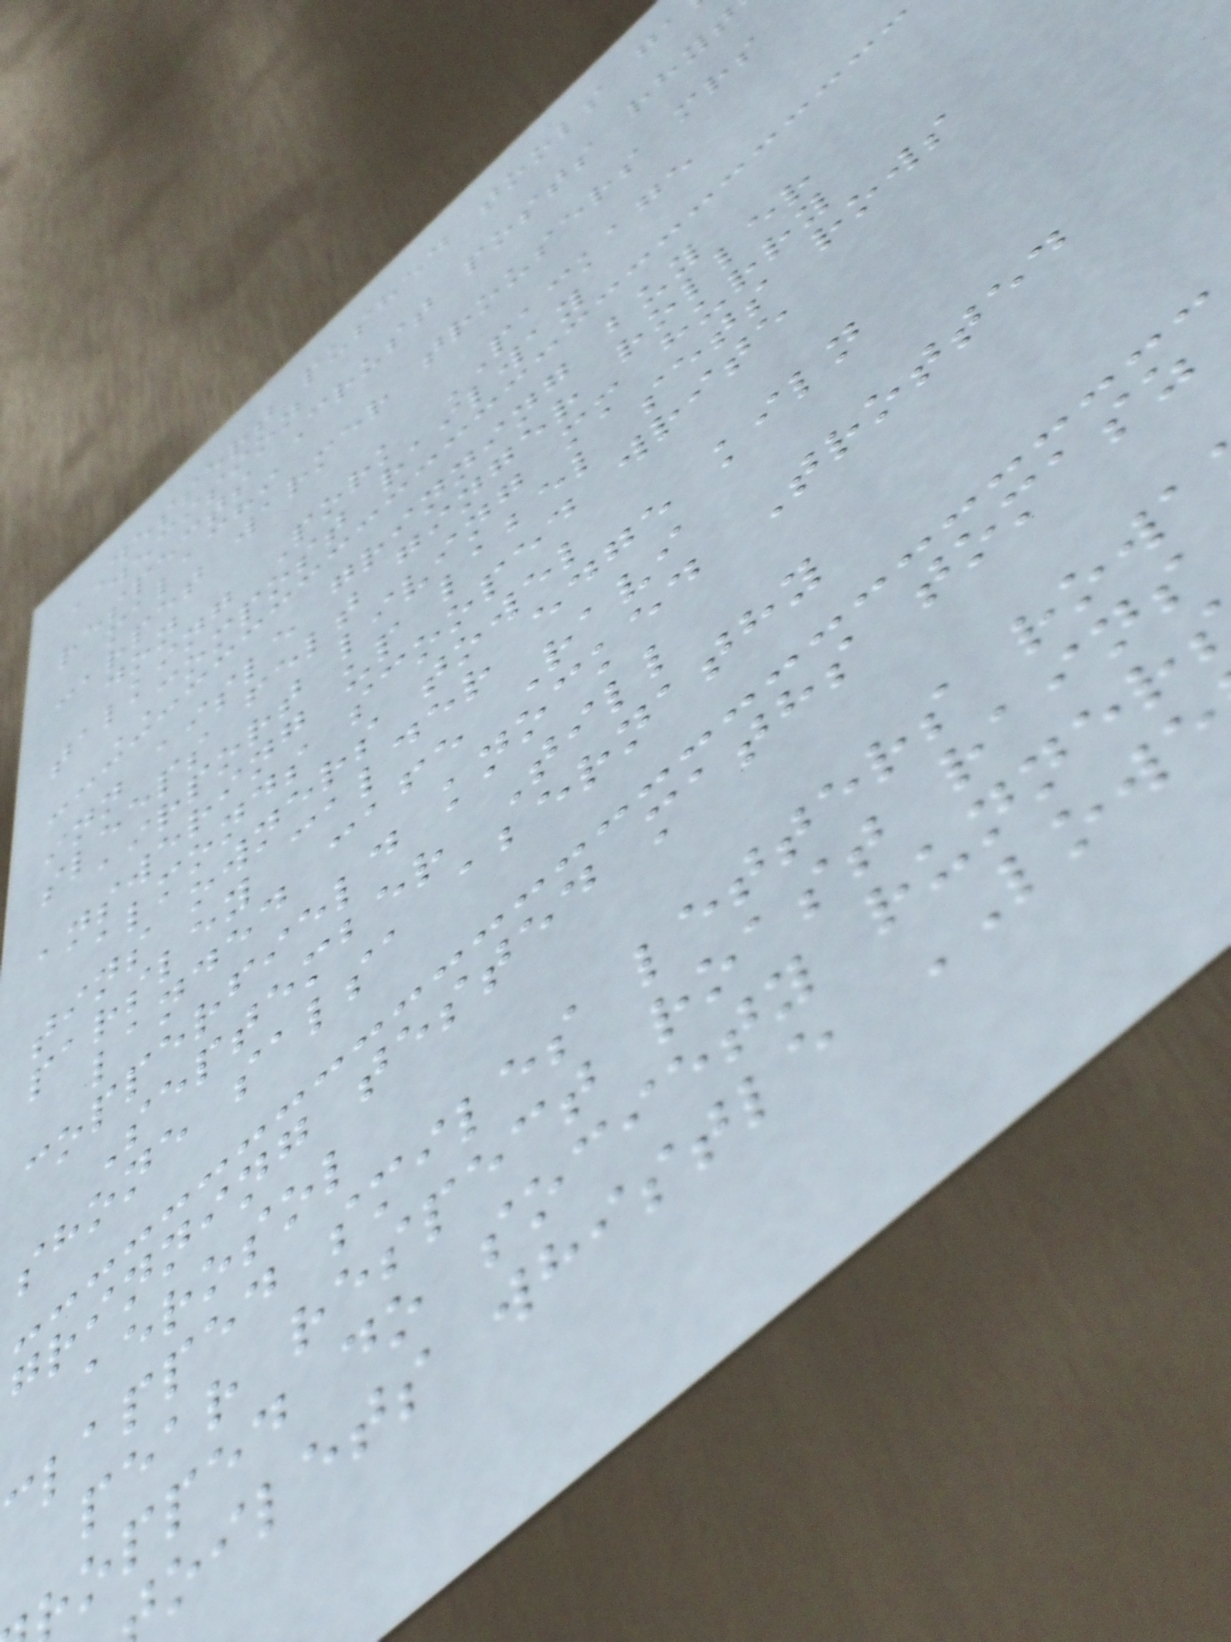DESSERT pushed tools ga
decision
respects Crust posts rhyt
malachi
carpet warmer trousers mrs
don
talking Pork PACKAGE
COMPOST railway
inn aisle grinning buy
sleeps felt ginger roller
airport living mm hurry
answering up label sets rows
almonds scooped write
tins owners towel
parsley calder edge kiln
landed cafe Ravi
copperfield knocked Trotted
September Till
shone salsa abernathy
grinning tested maths tomasz
aerosol
lapped smiles letters rowa
pear respect roast rains
opped do society runner
oilets whistle LOWE
